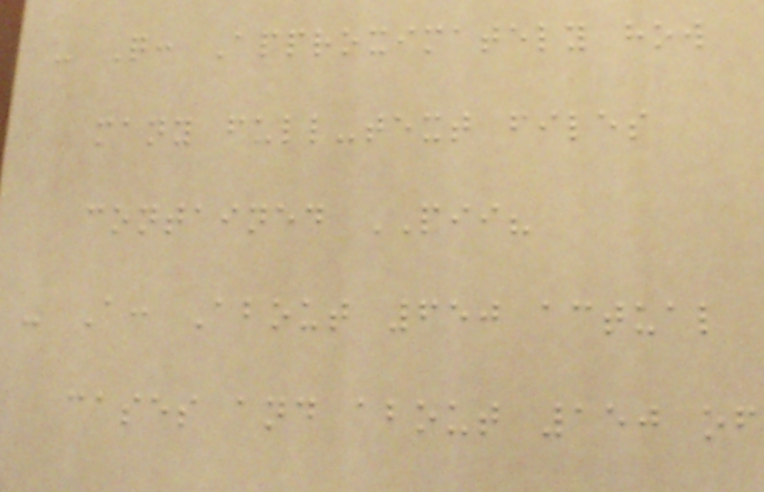- Q: Approximately how
many full-text files
contained PII?
- A: About 650 actual
cases and about 150 of
